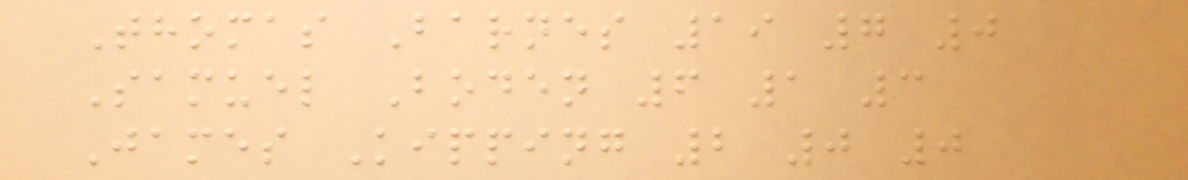Thomas Barnes 19 7 0
Samuel Boden 6 1 3
James Kipping 2 0 0
